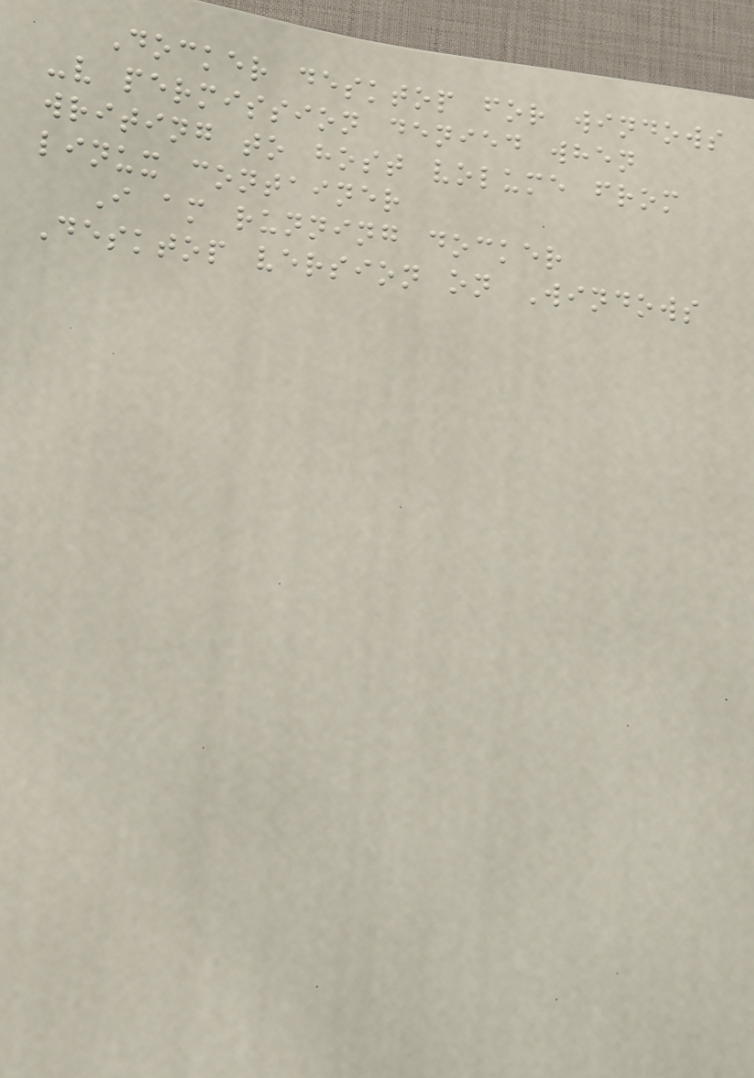Docker desktop for windows
-v permission denied when
writing to host volume from
linux container
I am running docker
Desktop version on Windows
